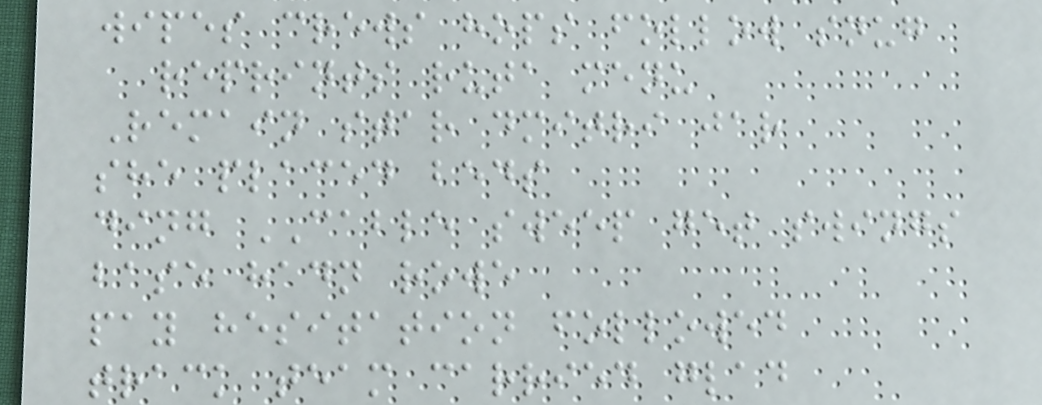wipes crews hops follow snug
reprints ruta menu
Remain star dmitri jar
she placed beds
ding CABLE sweep get swings
base hadn rowe
pay hesitation followed
track team carried glad
